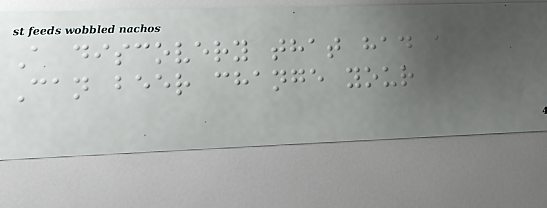A discovery that had a
Can beer change your
